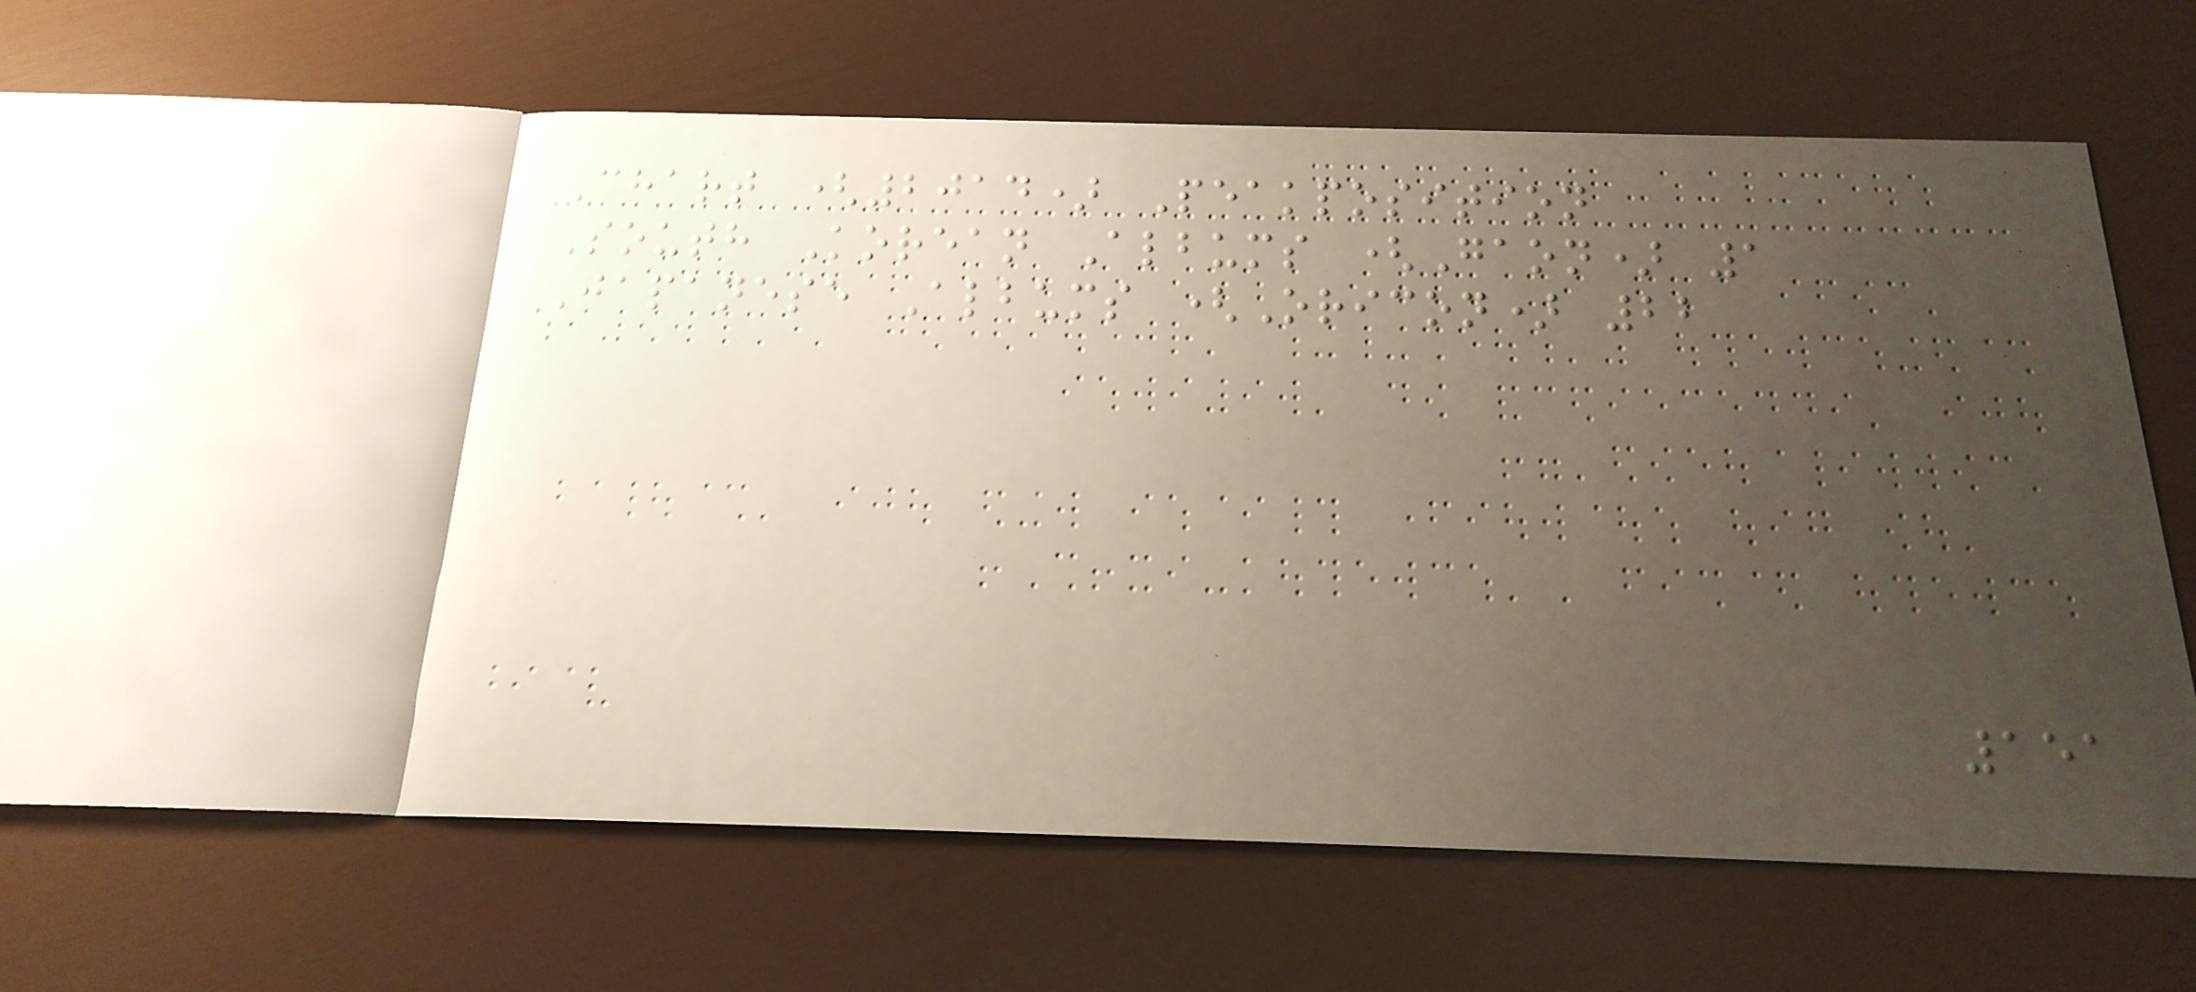Chart (2014) Peakposition
South Korean Albums (Gaon) 1
Japanese Albums (Oricon) 22
151
